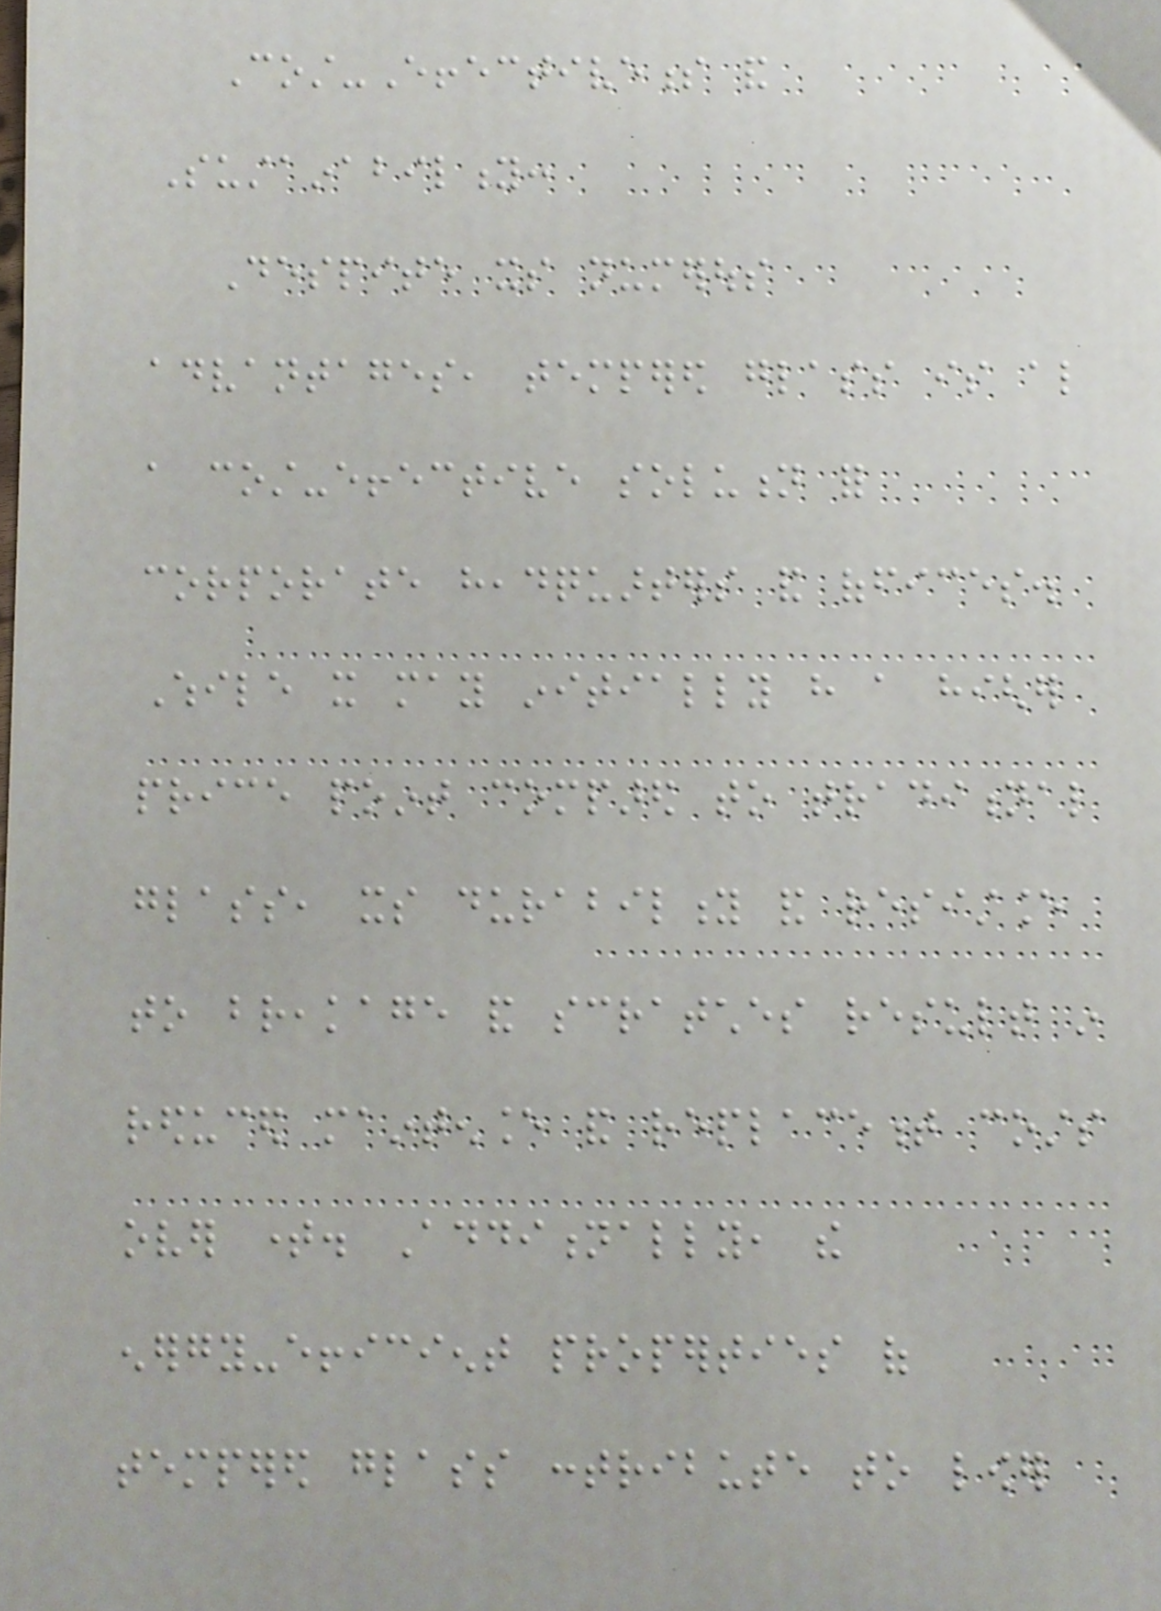Cost-Effectiveness and
Sustainability:
Despite its numerous
advantages, tempered glass is also
a cost-effective solution for
corporate headquarters and offices.
While it may initially have a higher
price point compared to traditional
glass, its durability and resistance
to breakage and scratches result in
reduced maintenance and replacement costs
over time. Additionally, the
energy-efficient properties of
tempered glass contribute to lower
